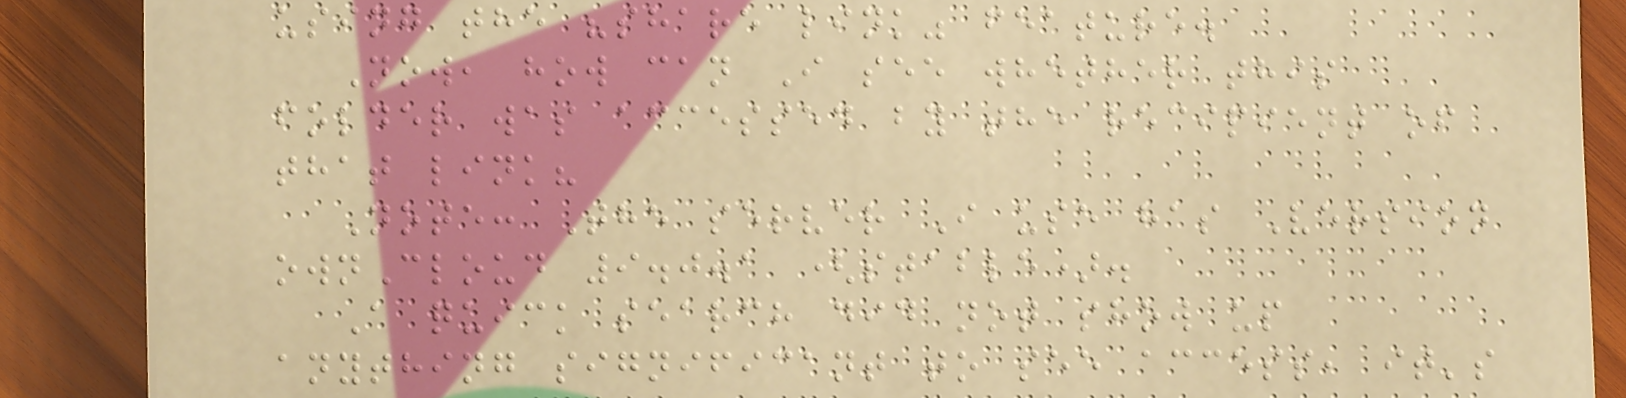using the "share link" feature.
Now, how can I see whether this
folder was accessed by the recipient of
that link?
Note: The server I use has Version
ownCloud 9.0.1 (stable).
A quick search did not show up
anything significant to see access, it's
